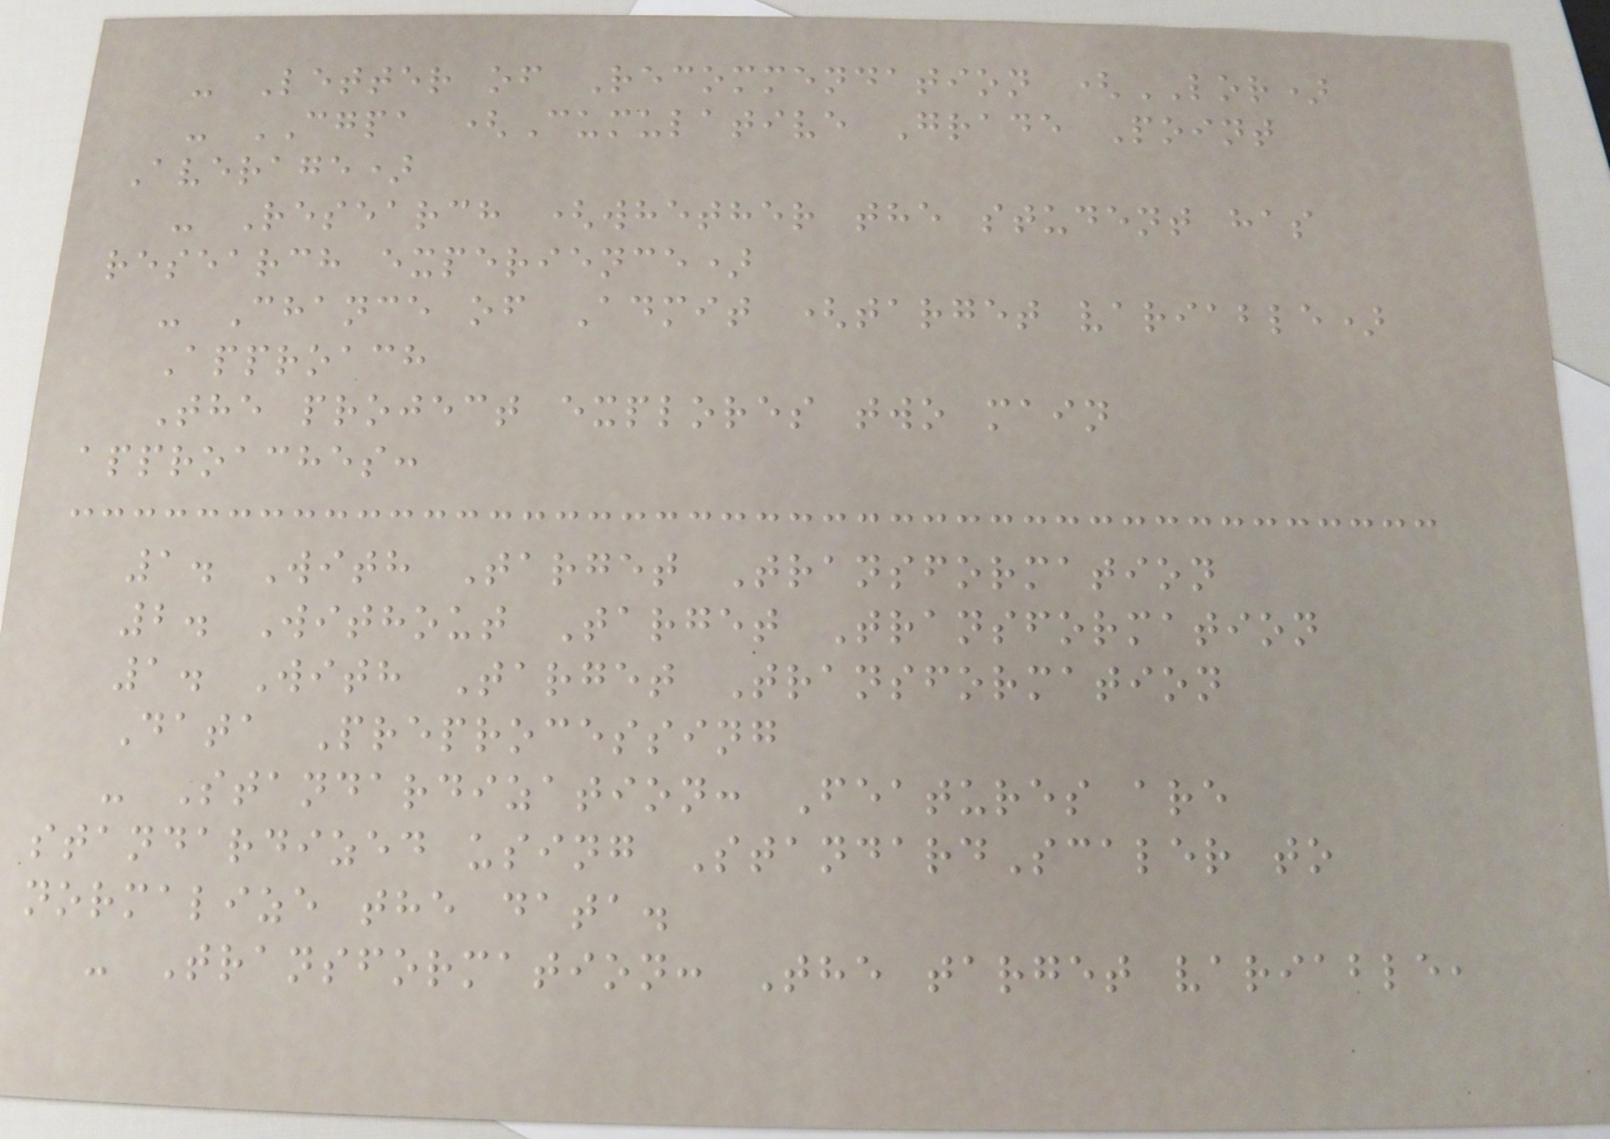- Letter of Recommendation (LOR)
- CGPA (Cumulative Grade Point
Average)
- Research (whether the student has
research experience)
- Chance of Admit (target variable)
Approach
The project explores two main
approaches:
1. With Target Transformation
2. Without Target Transformation
1. With Target Transformation
Data Preprocessing
- Standardization: Features are
standardized using StandardScaler to
normalize the data.
- Transformation: The target variable,
